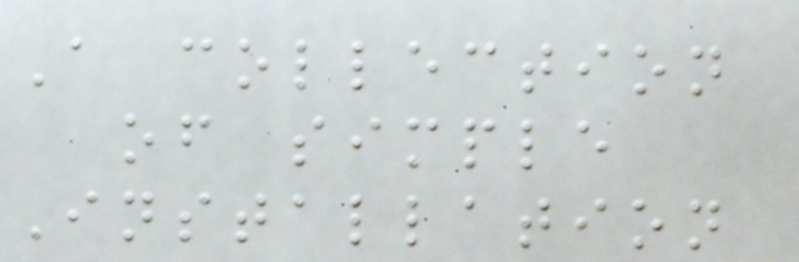A collection
of simple
Installation
